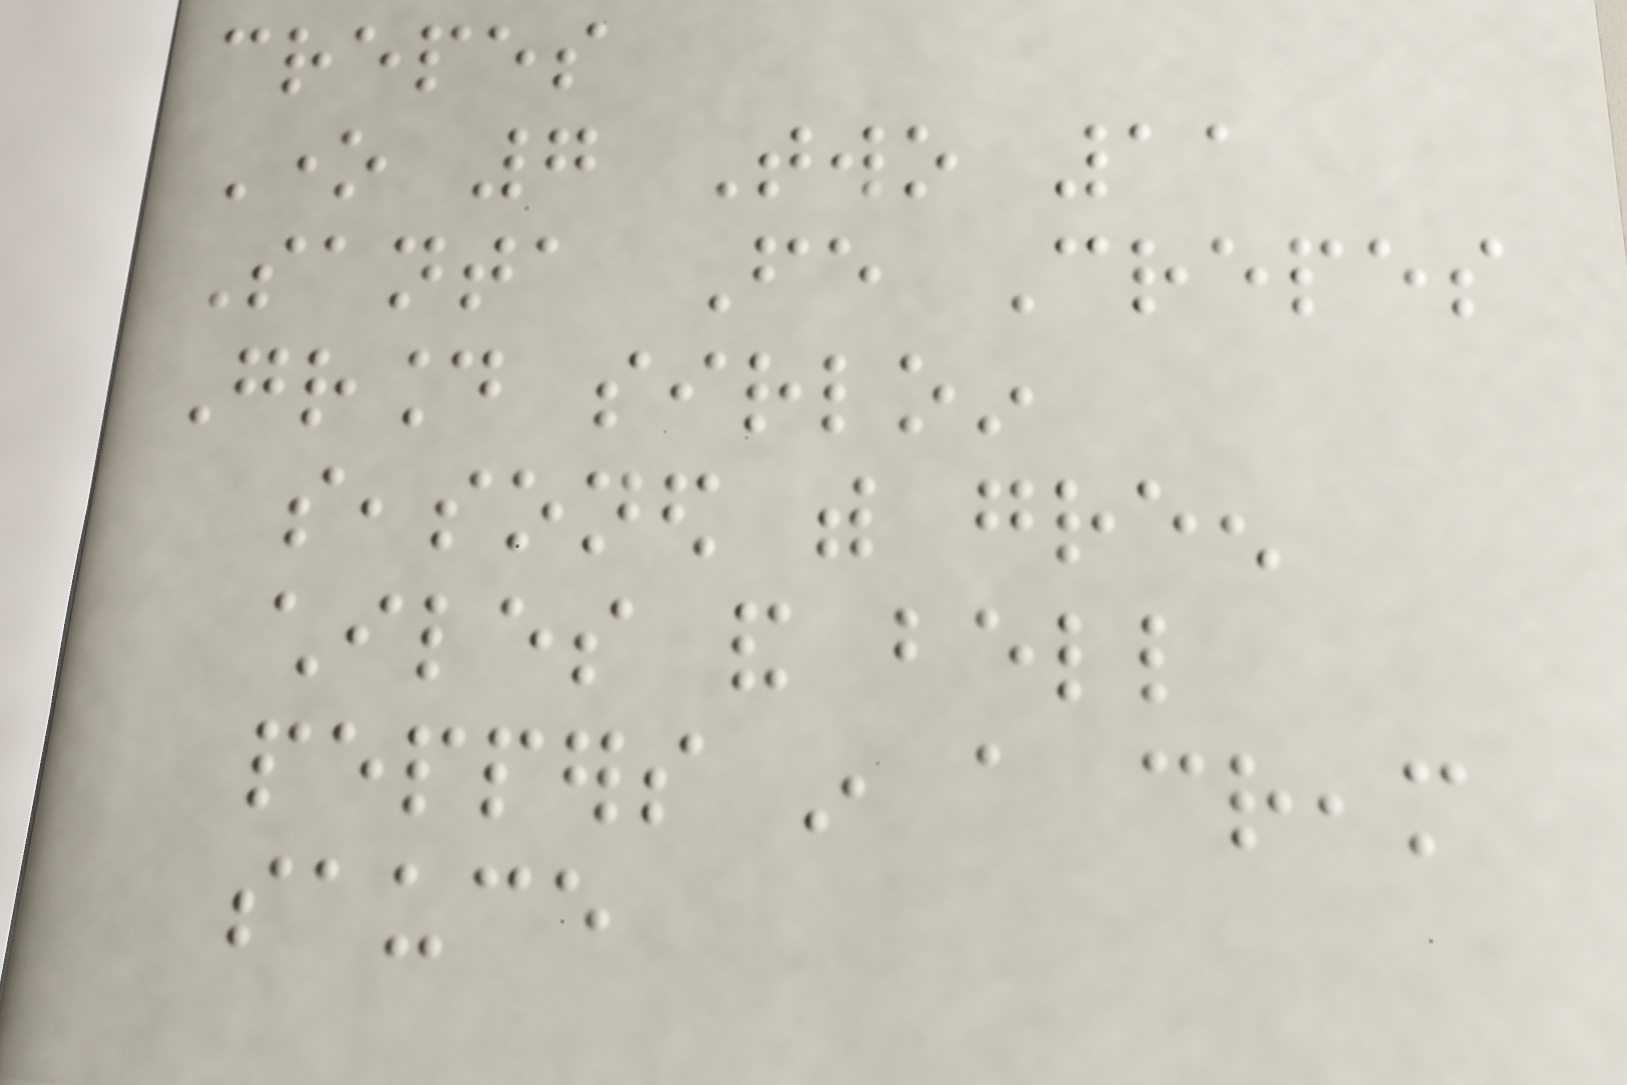crepes
One 7 Two 11
Santa Fe Crepes
Ground sirloin
seasoned with green
chiles and bell
peppers in a cream
sauce
